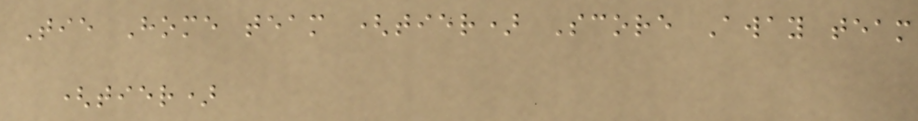Tie Home team (tier) Score Away team
(tier)
